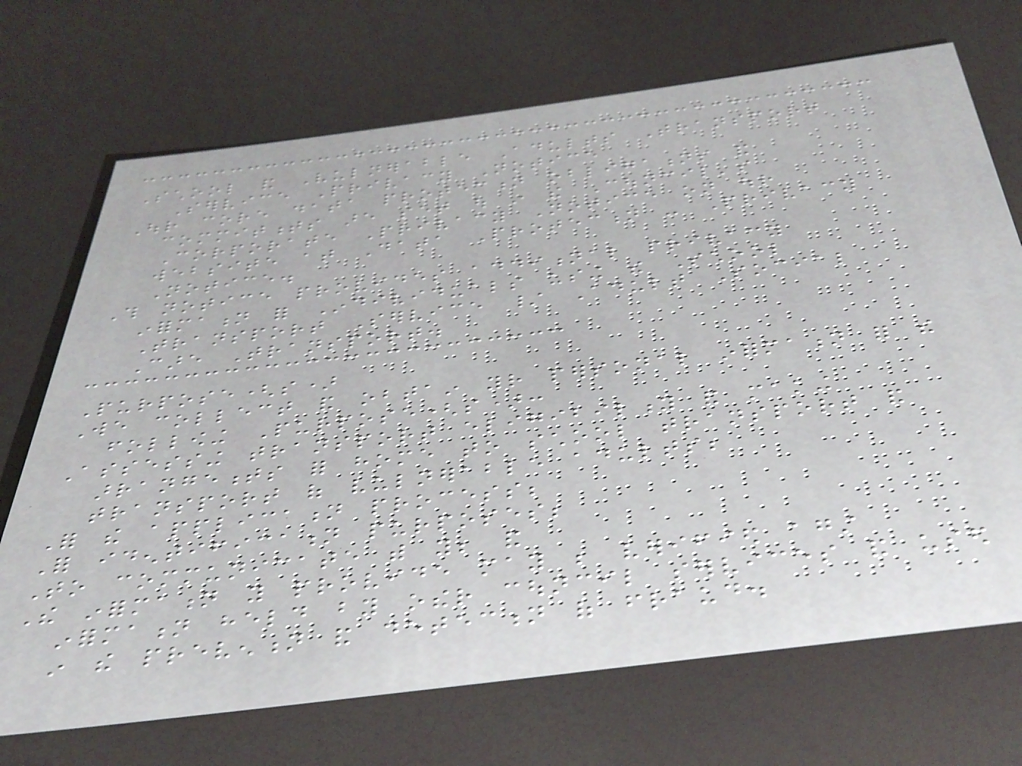School and Vulnerable Adults Transport
Service Privacy Notice
Our core data protection obligations and
commitments are set out in the Council's
Corporate Privacy Notice on our
website at Data Protection - Privacy
Notice.
This notice provides additional privacy
information for Individuals using the School
Transport Service / Adult Social
Care Transport.
Purpose(s)
We collect and obtain your personal information for the
following Purpose(s):
Assessing transport eligibility and making
arrangements for home to school transport and
transport of vulnerable adults;
For the application process;
For identification purposes;
To communicate with you; and
The information you provide may be verified against
information held by other council services and used
in the prevention and detection of fraud.
